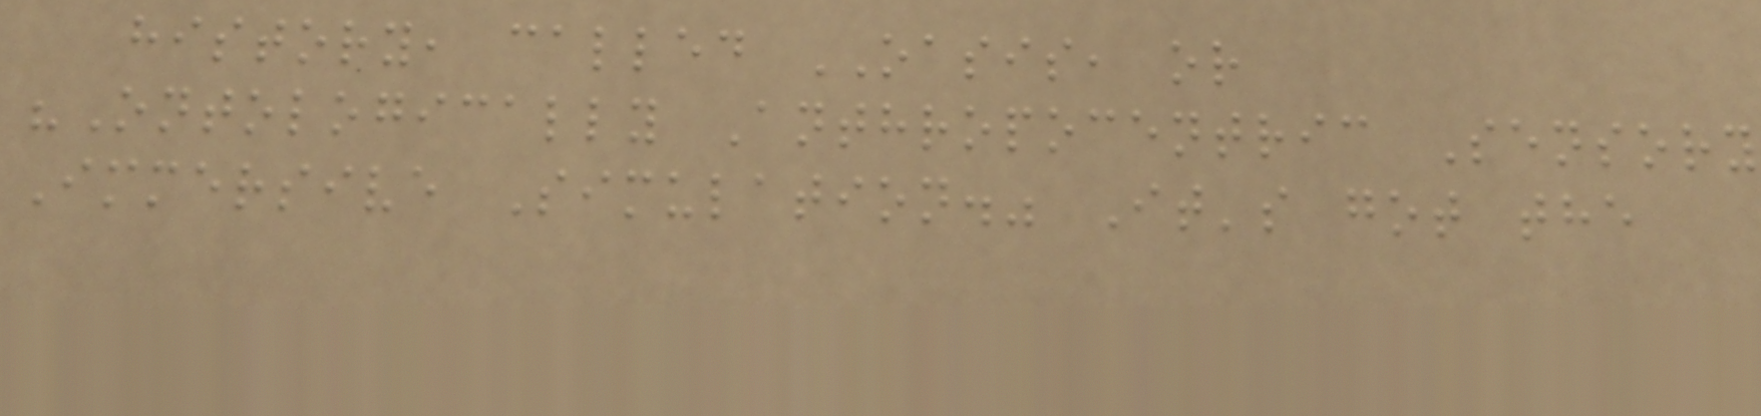history, called OASIS, or
"Ontologically Anthropocentric Sensory
Immersive Simulation." It's got the
